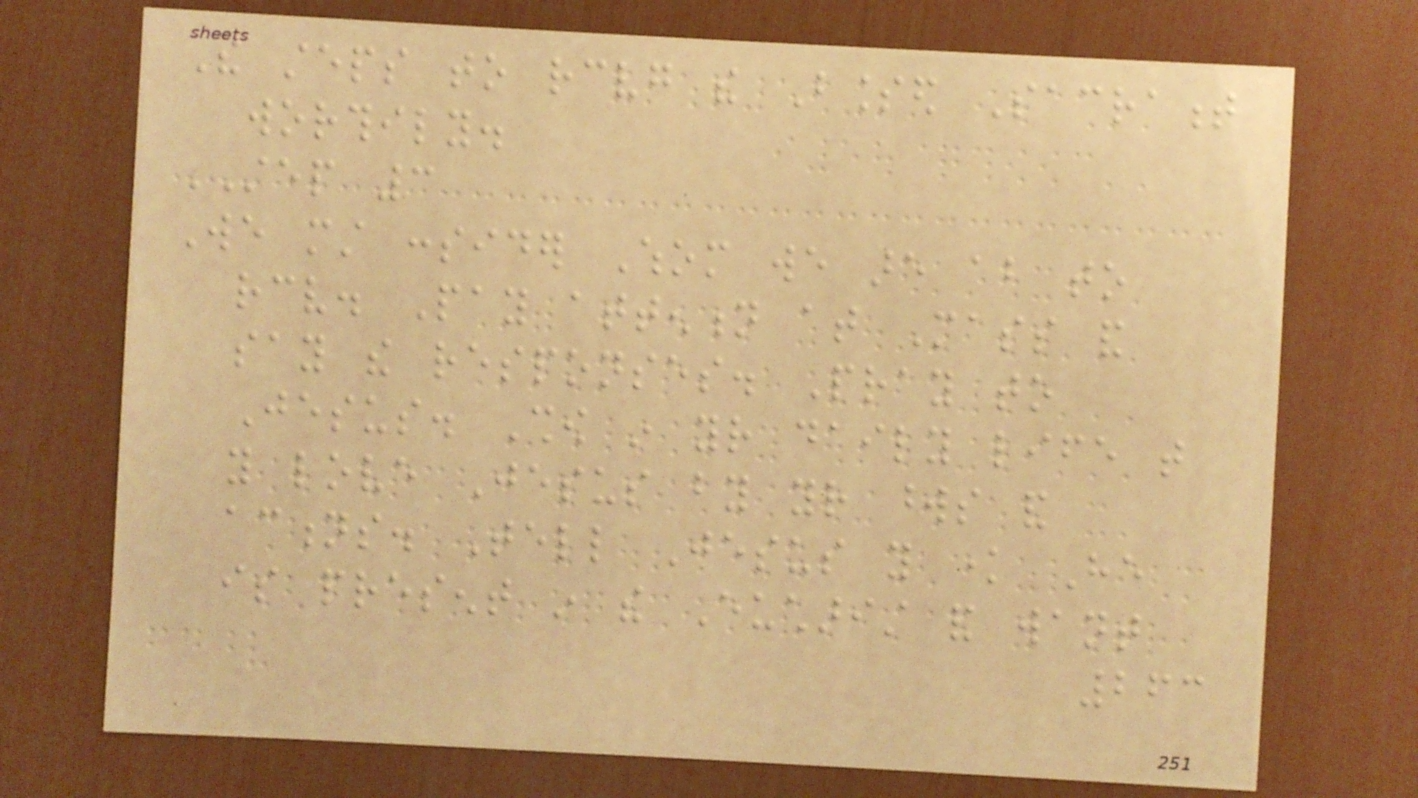The steps to receiving the Blessed Sacrament
worthily.
STEP 3
We must consider Whom we are about to
receive. Pay attention at Mass and
say the responses. Pray to
Jesus. Show in your daily life that
you love Jesus by your words and
actions. Tell Jesus you know He
is present in the Eucharist and want
263
